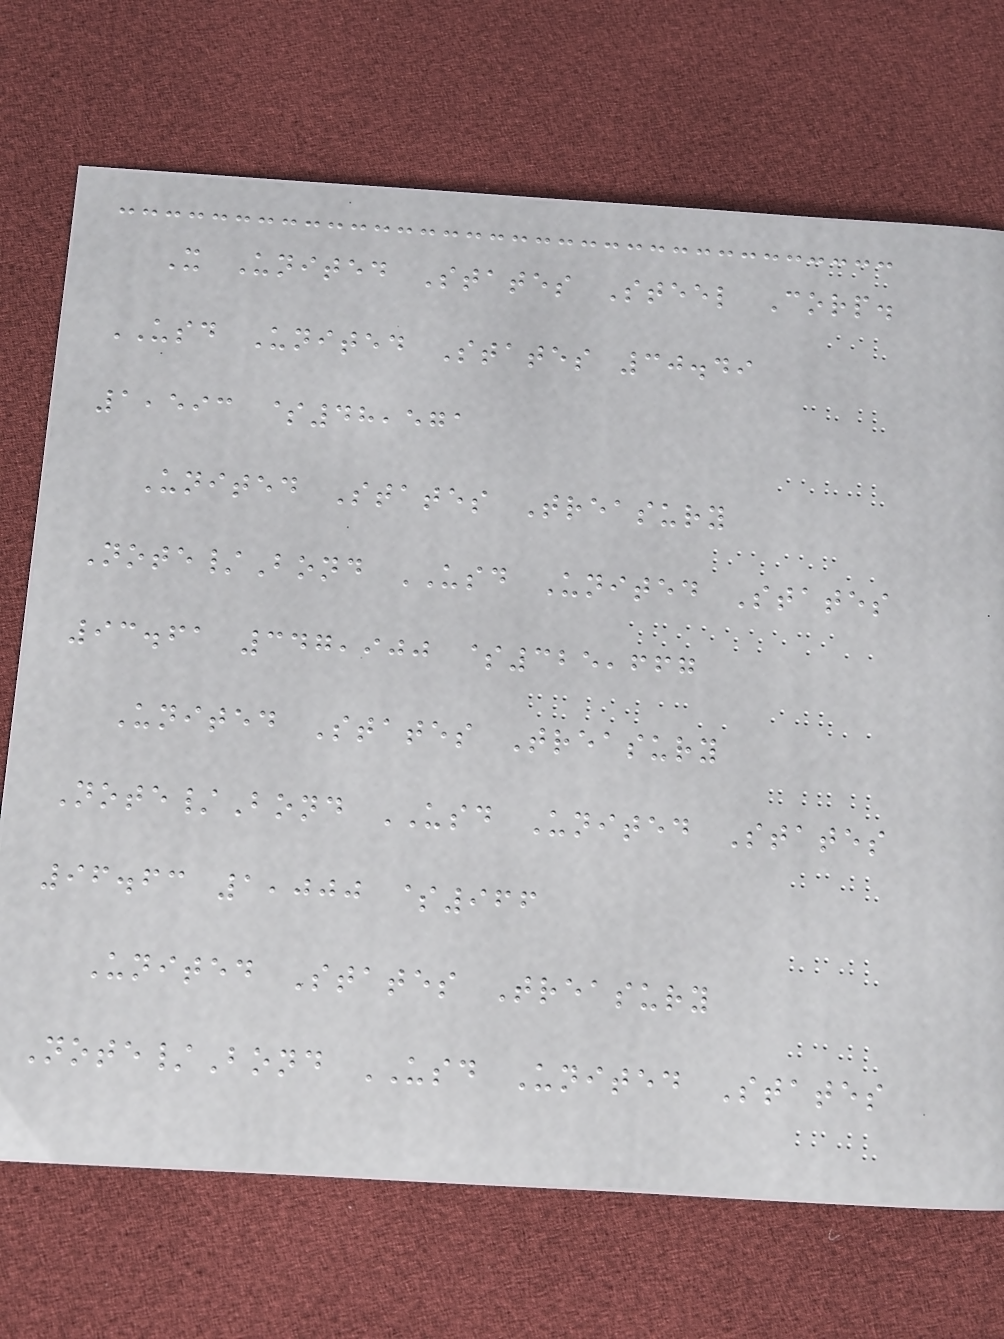X United States Steel Corp.
USD United States 30.49
1,593 $48,571
United States Treasury
Note/Bond USD United States
93.61 347,900 $325,667
United States Treasury
Note/Bond USD United States
96.63 1,000 $966
United States Treasury
Note/Bond USD United States
